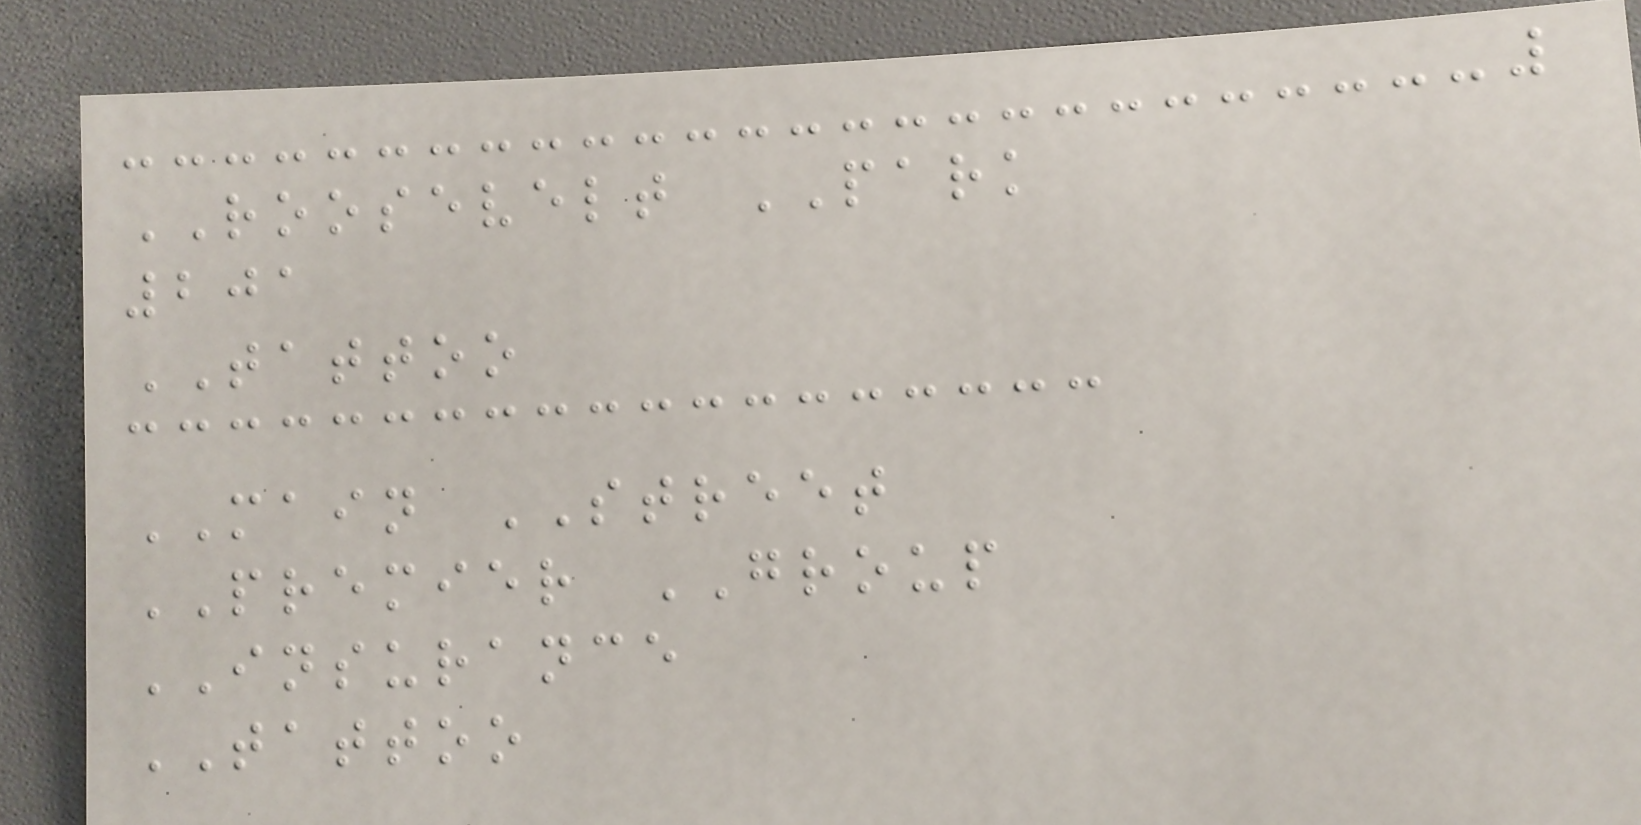ROOSEVELT PARK
201
TATTOO
MAIN STREET
PREMIER GROUP
INSURANCE
TATTOO
